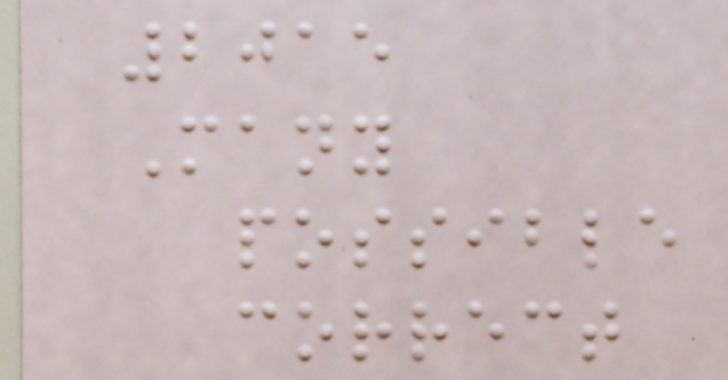2015
Many
possible
correct
